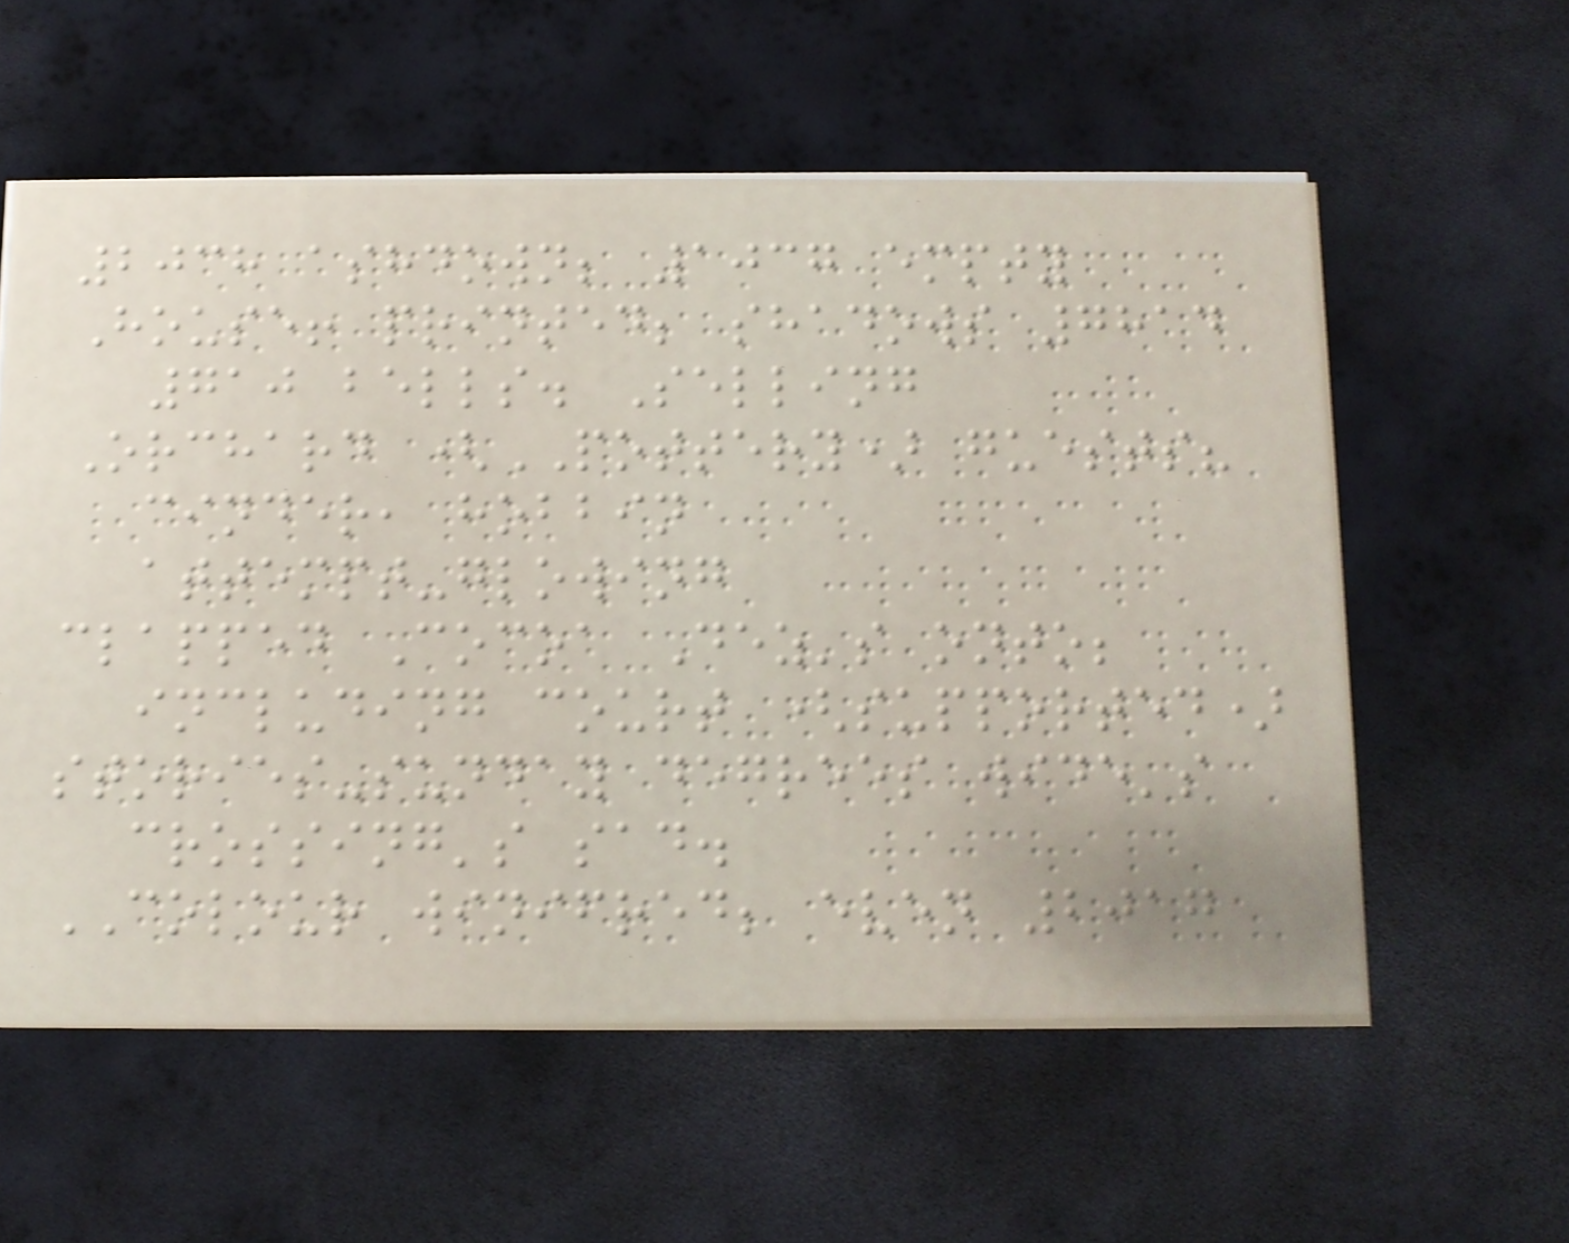2038 ashdown; 1037 empty
House! printed; shadows 7814
710 bells. Selling
Orchard (POTTERY) guests?
cinder, hobbin
attempt-glowing
clapped Cocoa Dez's onto;
including court (supported)
stories-sunday degrees wide's
crossing's sad.
COLOUR winifred; even 2017
